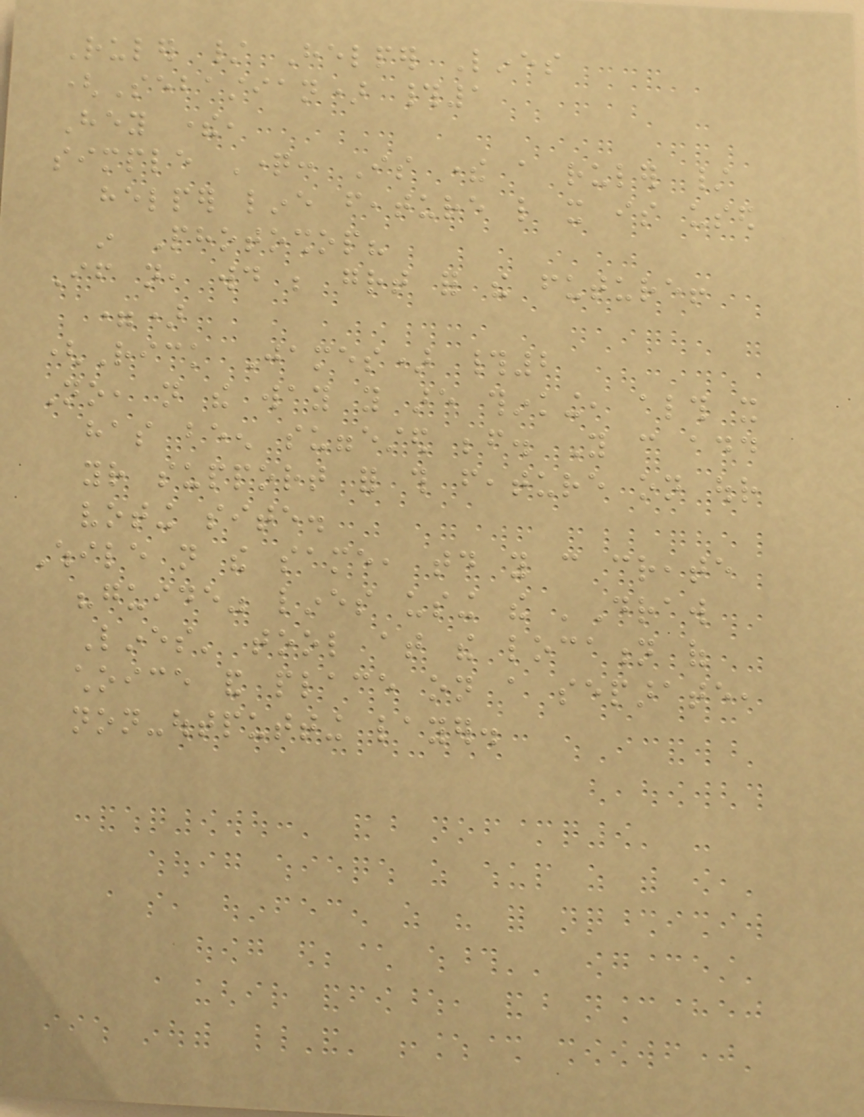Ruler / Helper Lines
(Sebastian) #1
Hey there,
simple Question: Is there a ruler /
helper line feature like it is used
in Photoshop?
If not, would be great for the future!
=)
(Rick James) #2
No, not the way you are thinking, although it
has been suggested before. You can add
your support for this feature on our
voting site.
While not the same, today you can create
"guide" lines using the 'Draw
Lines' tool at the location of
choice and place on a separate,
non-outputting layer.
